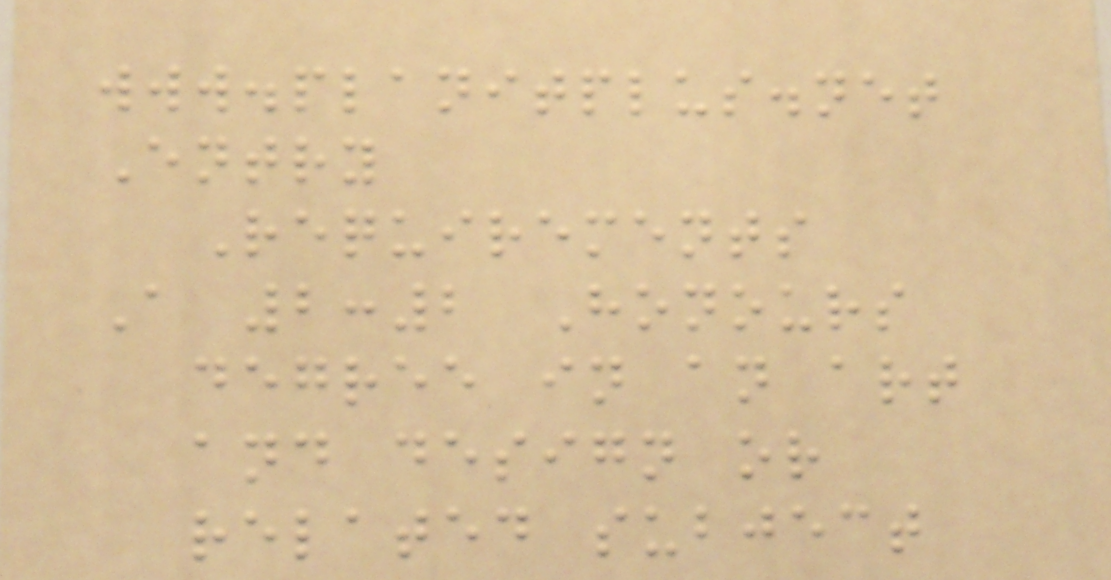www.planitplus.net
Entry
Requirements
A 2:2 Honours
degree in an art
and design or
related subject
